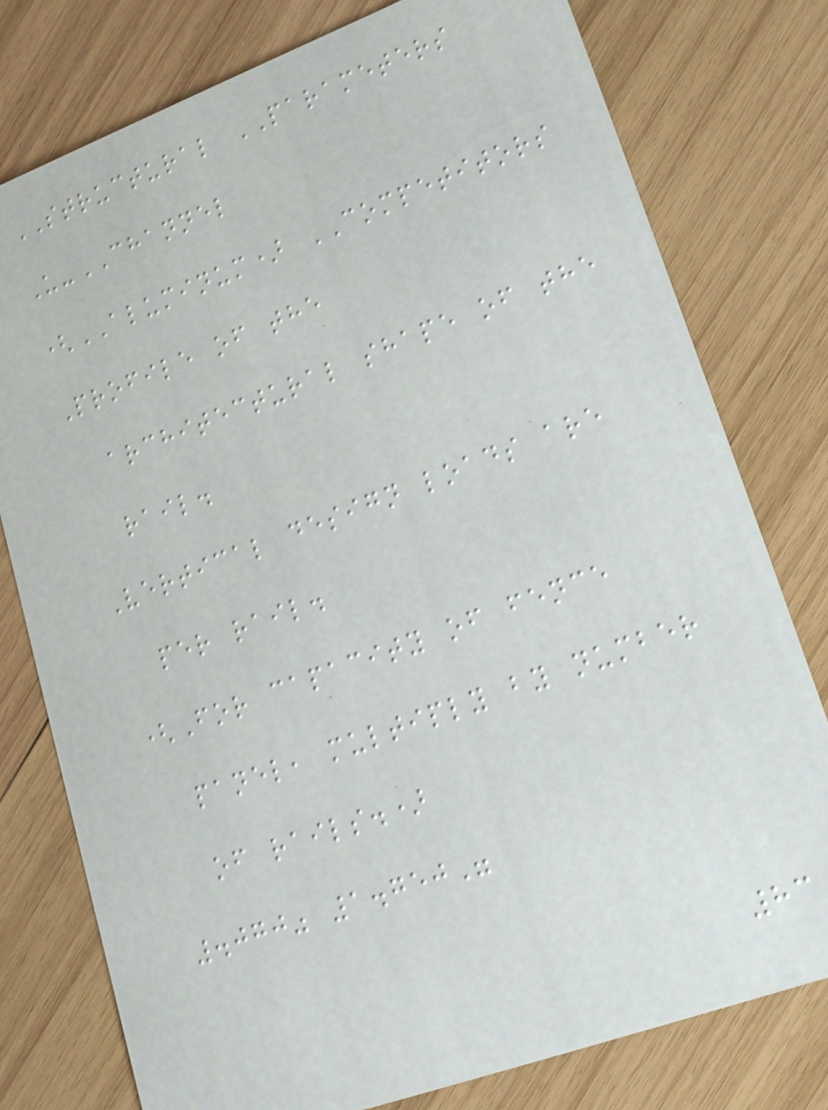STRUCTURAL PARAMETERS
U-CHANNEL
(ALUMINUM) COMPETITORS
Profile of the
architectural shape of the
rail.
Vertical design loads are
per rail.
(For capacity of fence
panel, multiply by number
of rails.)
.070" 1.750"
83
